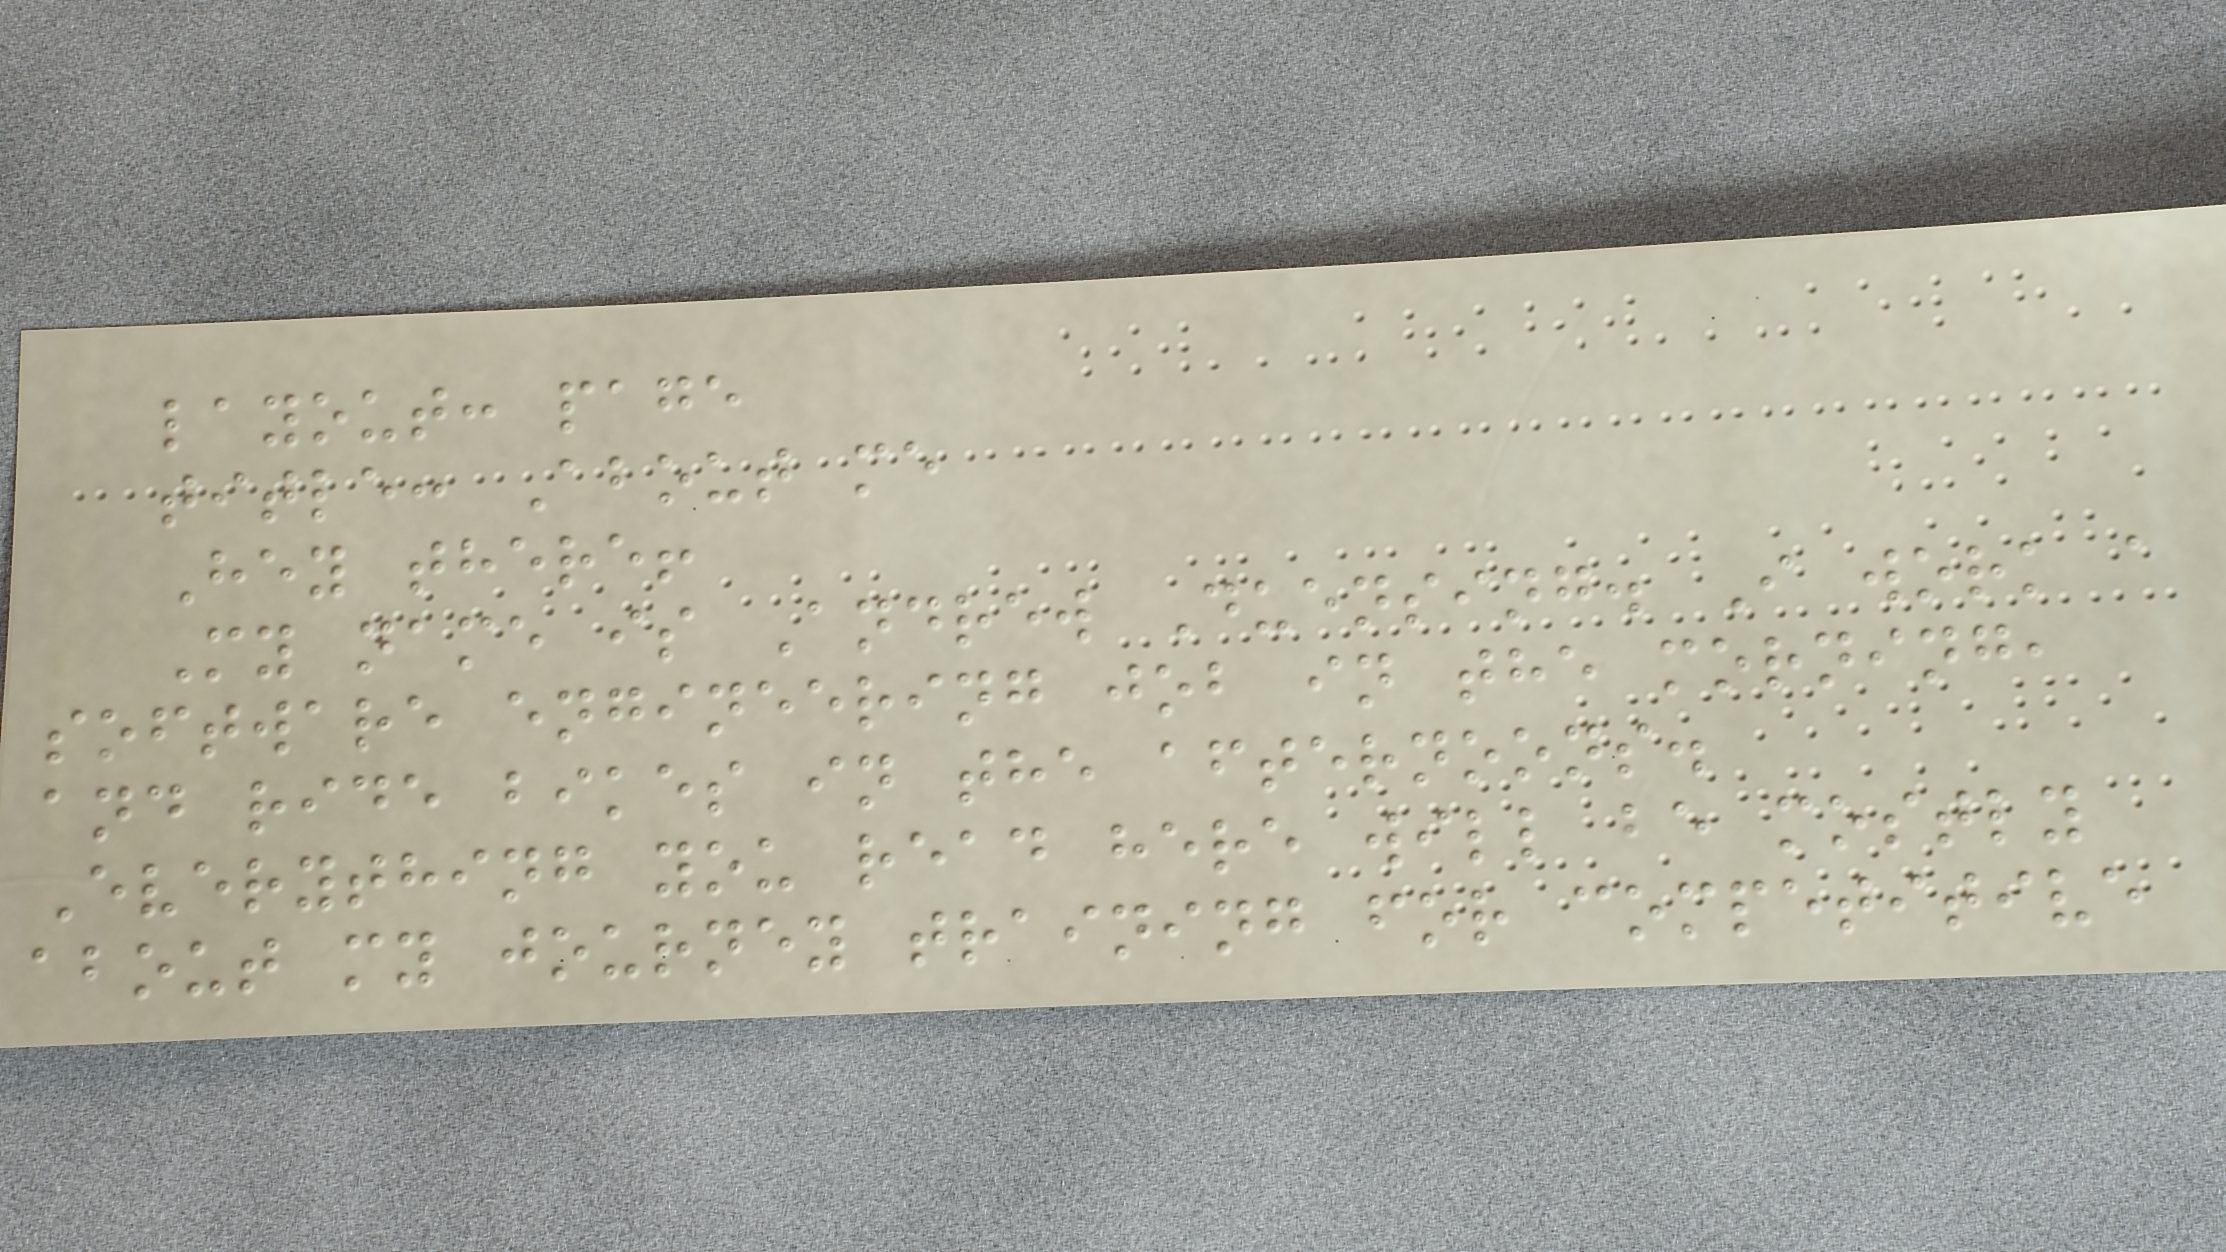layout: page
title: About me
Hey there!
My name is Andrew Duensing. I work a
software engineering job in the morning,
and ride bikes in the afternoons.
Everything you read here will be mostly
about my journey training for competitive
